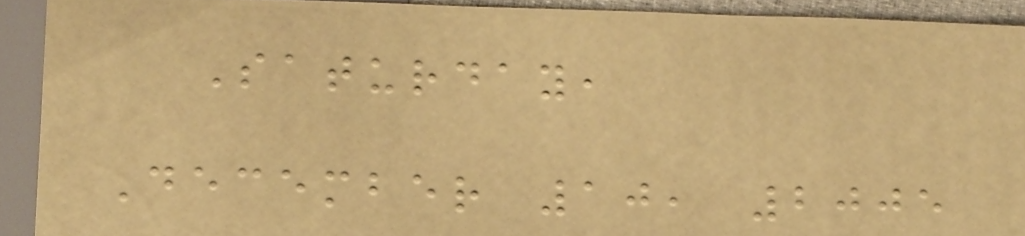Saturday,
December 10, 2005
